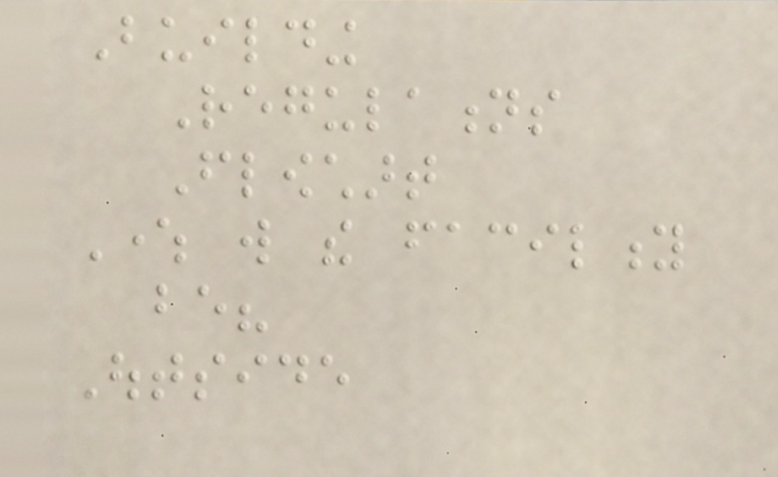Building
Regulations
Flowchart
Where will the facility
be?
Outside
